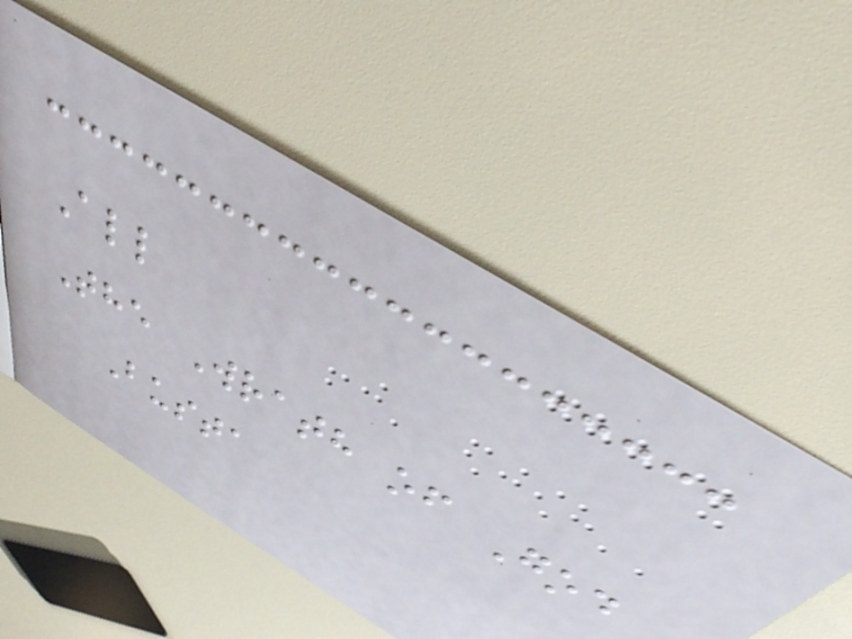All
The Wrath of God
Busta
